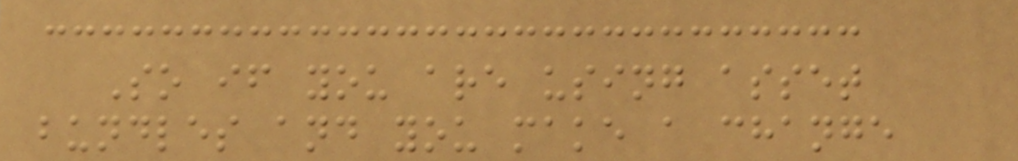So if you are using asset
bundles and you make a change
